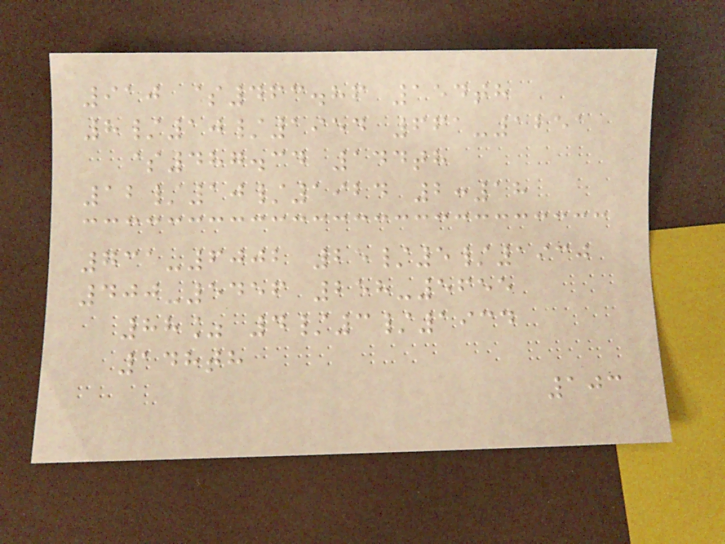910 $463.86 154th
8/10/1954 661-1251
$487.34 144th
12/10/1924 2:18
731-6002 25/5/1930
400-5456 258-5655
88% 4/3/1934
148th
103
